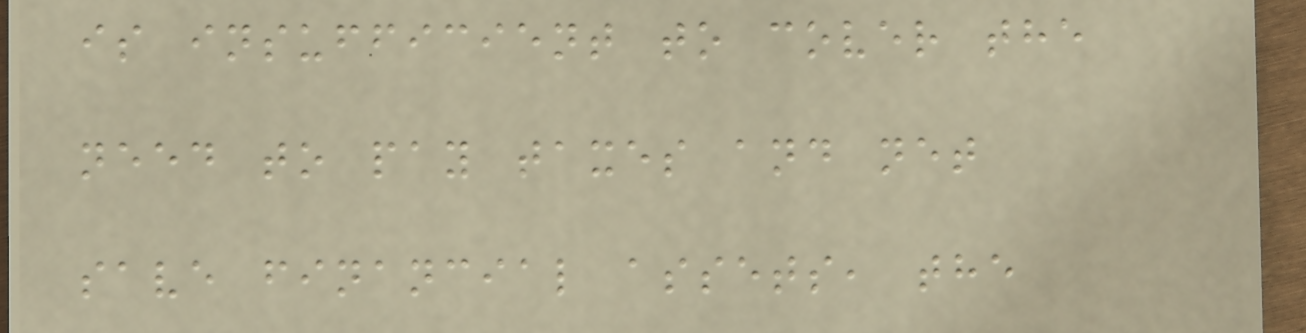is insufficient to cover the
need to pay taxes and net
save financial assets, the
